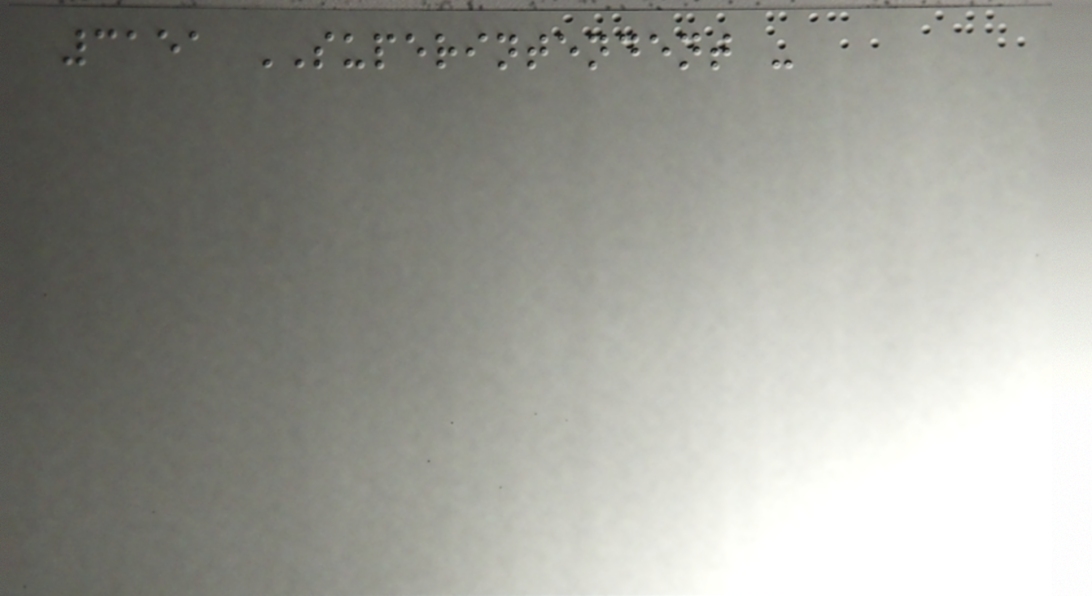3151 SUPERINTENDENT -
